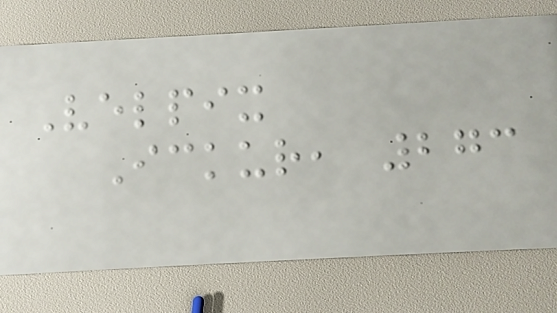Velpix
Ickur, 273
